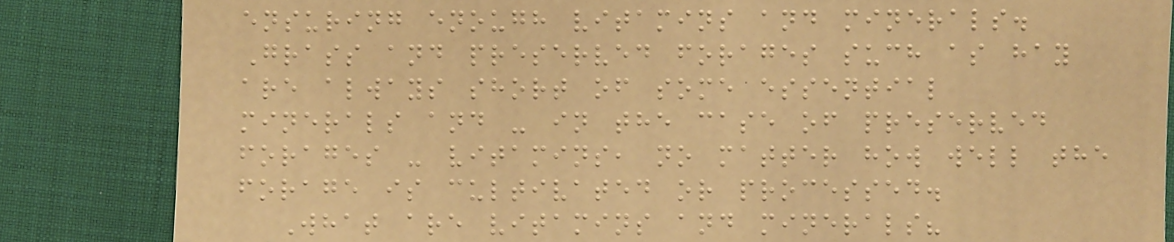ensuring enough vitamins and minerals.
Grass and preserved forages such as hay
are always short of some essential
minerals and - in the case of preserved
forages - vitamins, no matter how well the
forage is cultivated or processed.
What are vitamins and minerals?
